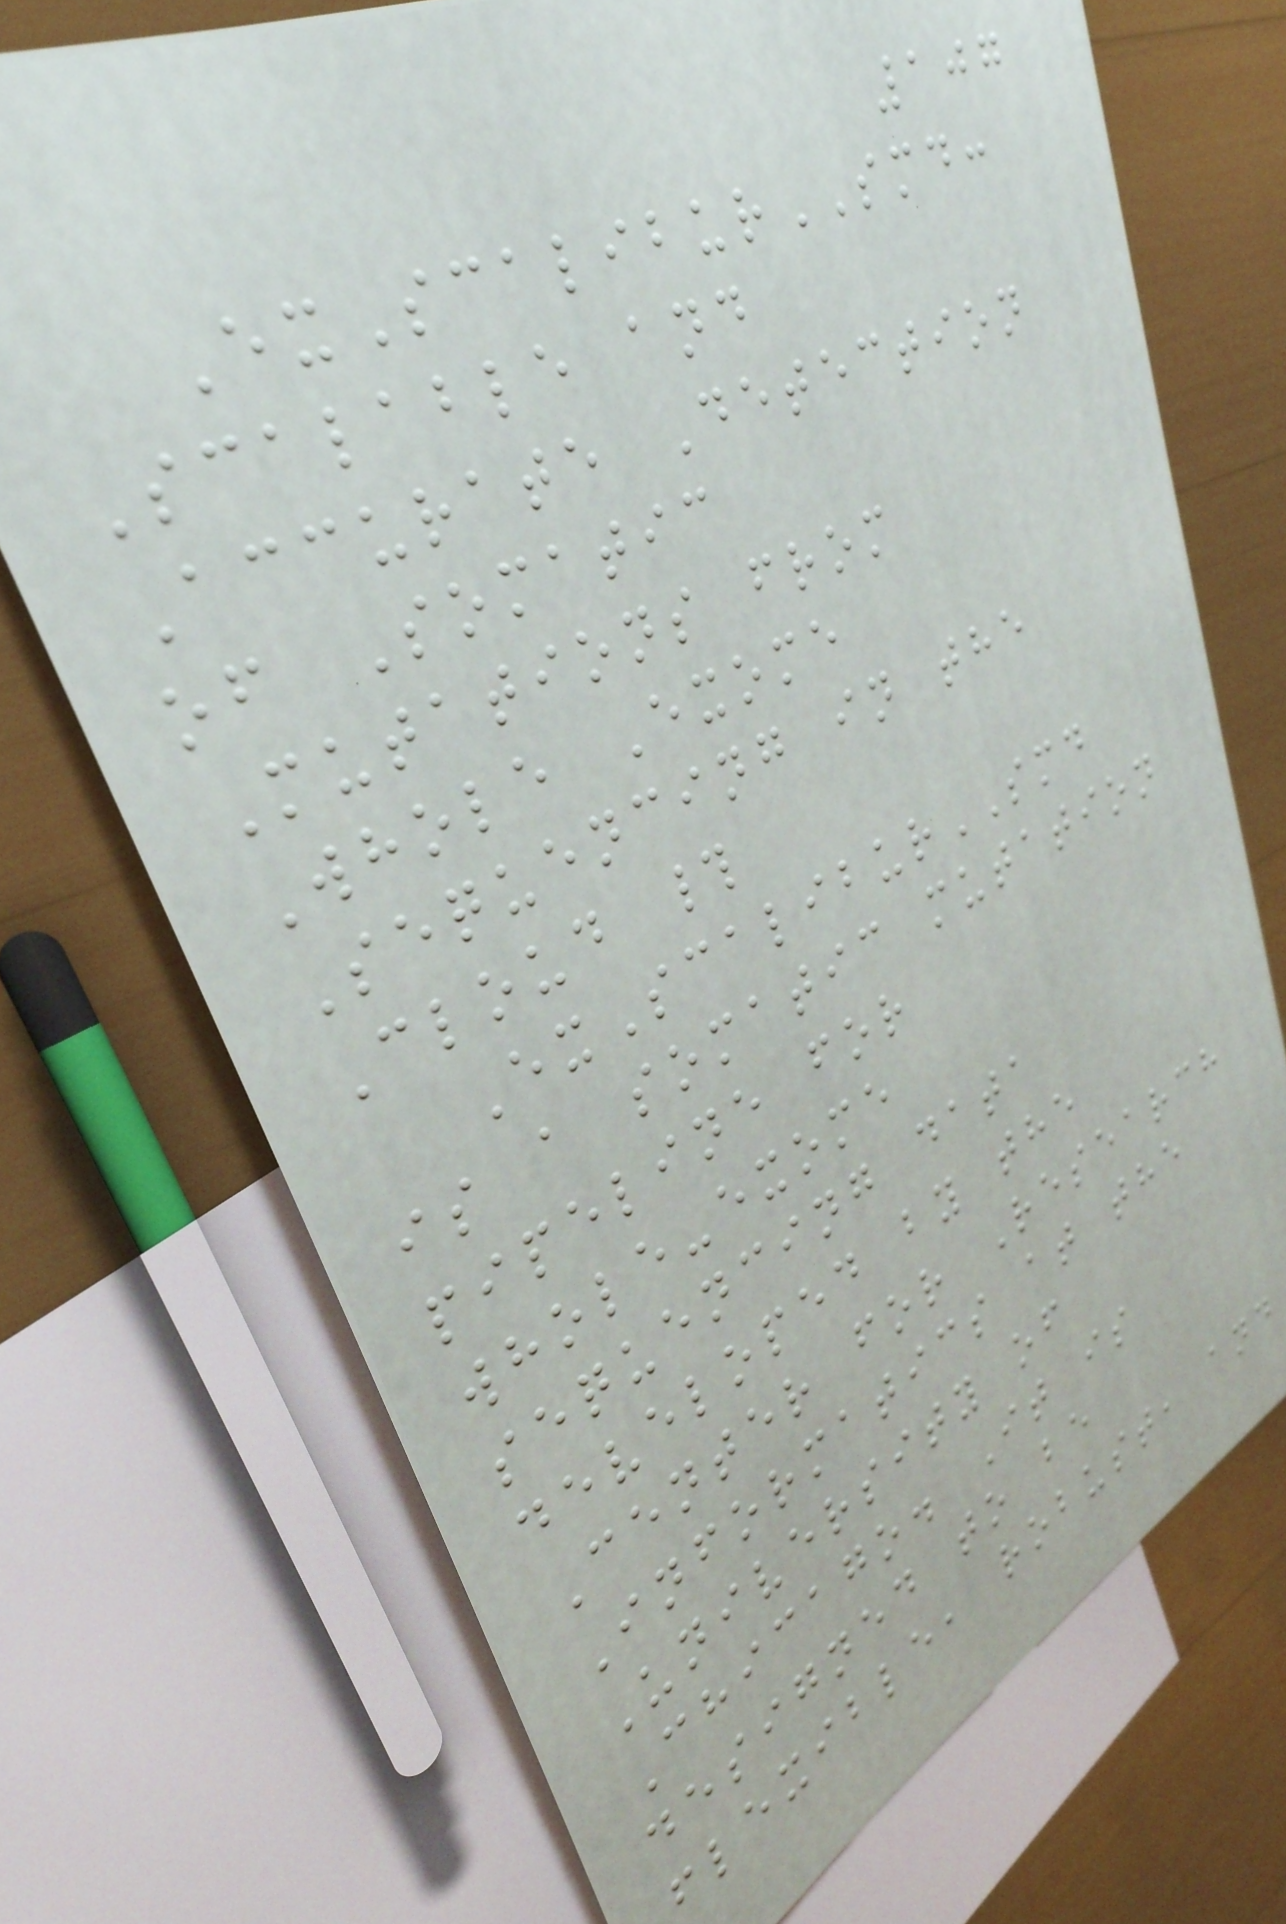107
ExScaliburSMD:
Scalable and
Accurate Detection
of Somatic
Mutations from
Whole Exome
Sequencing in the
Cloud #
ExScaliburSMD
is a somatic mutation
pipeline for
whole-exome
sequencing data
developed by the
Center for Research
Informatics at the
University of
Chicago. It is
designed to be
flexible, robust, and
